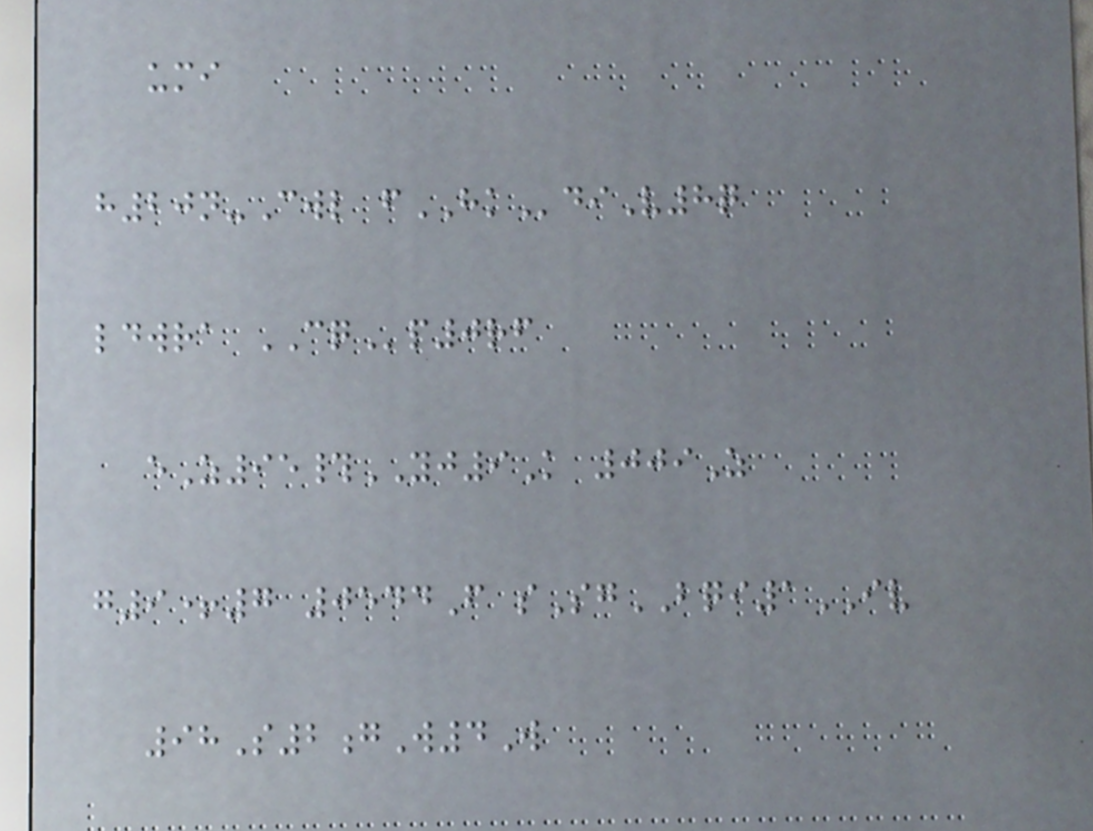umi
h20n-Cwl fHKdiV8q
ldwra CQp0rf
eZ95#YJ9K 009Z
g9+7 0544F sSgBQI1IV
98S2gW4W
